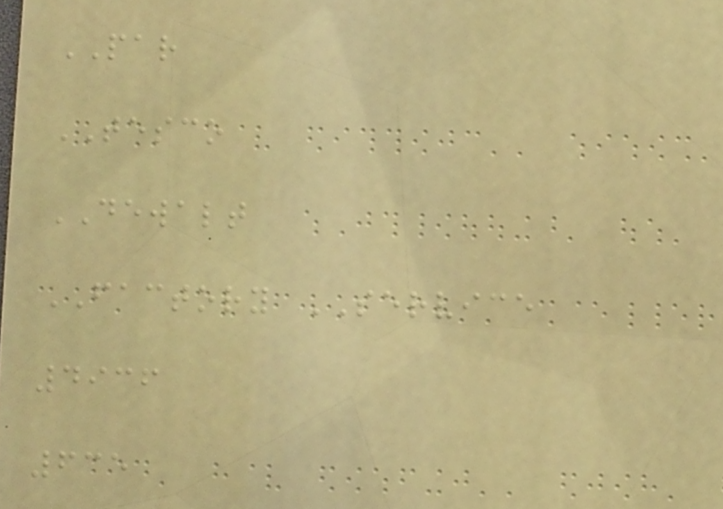PAR
TESCO
DEWALT
FACTORY SERVICE
4936
635
